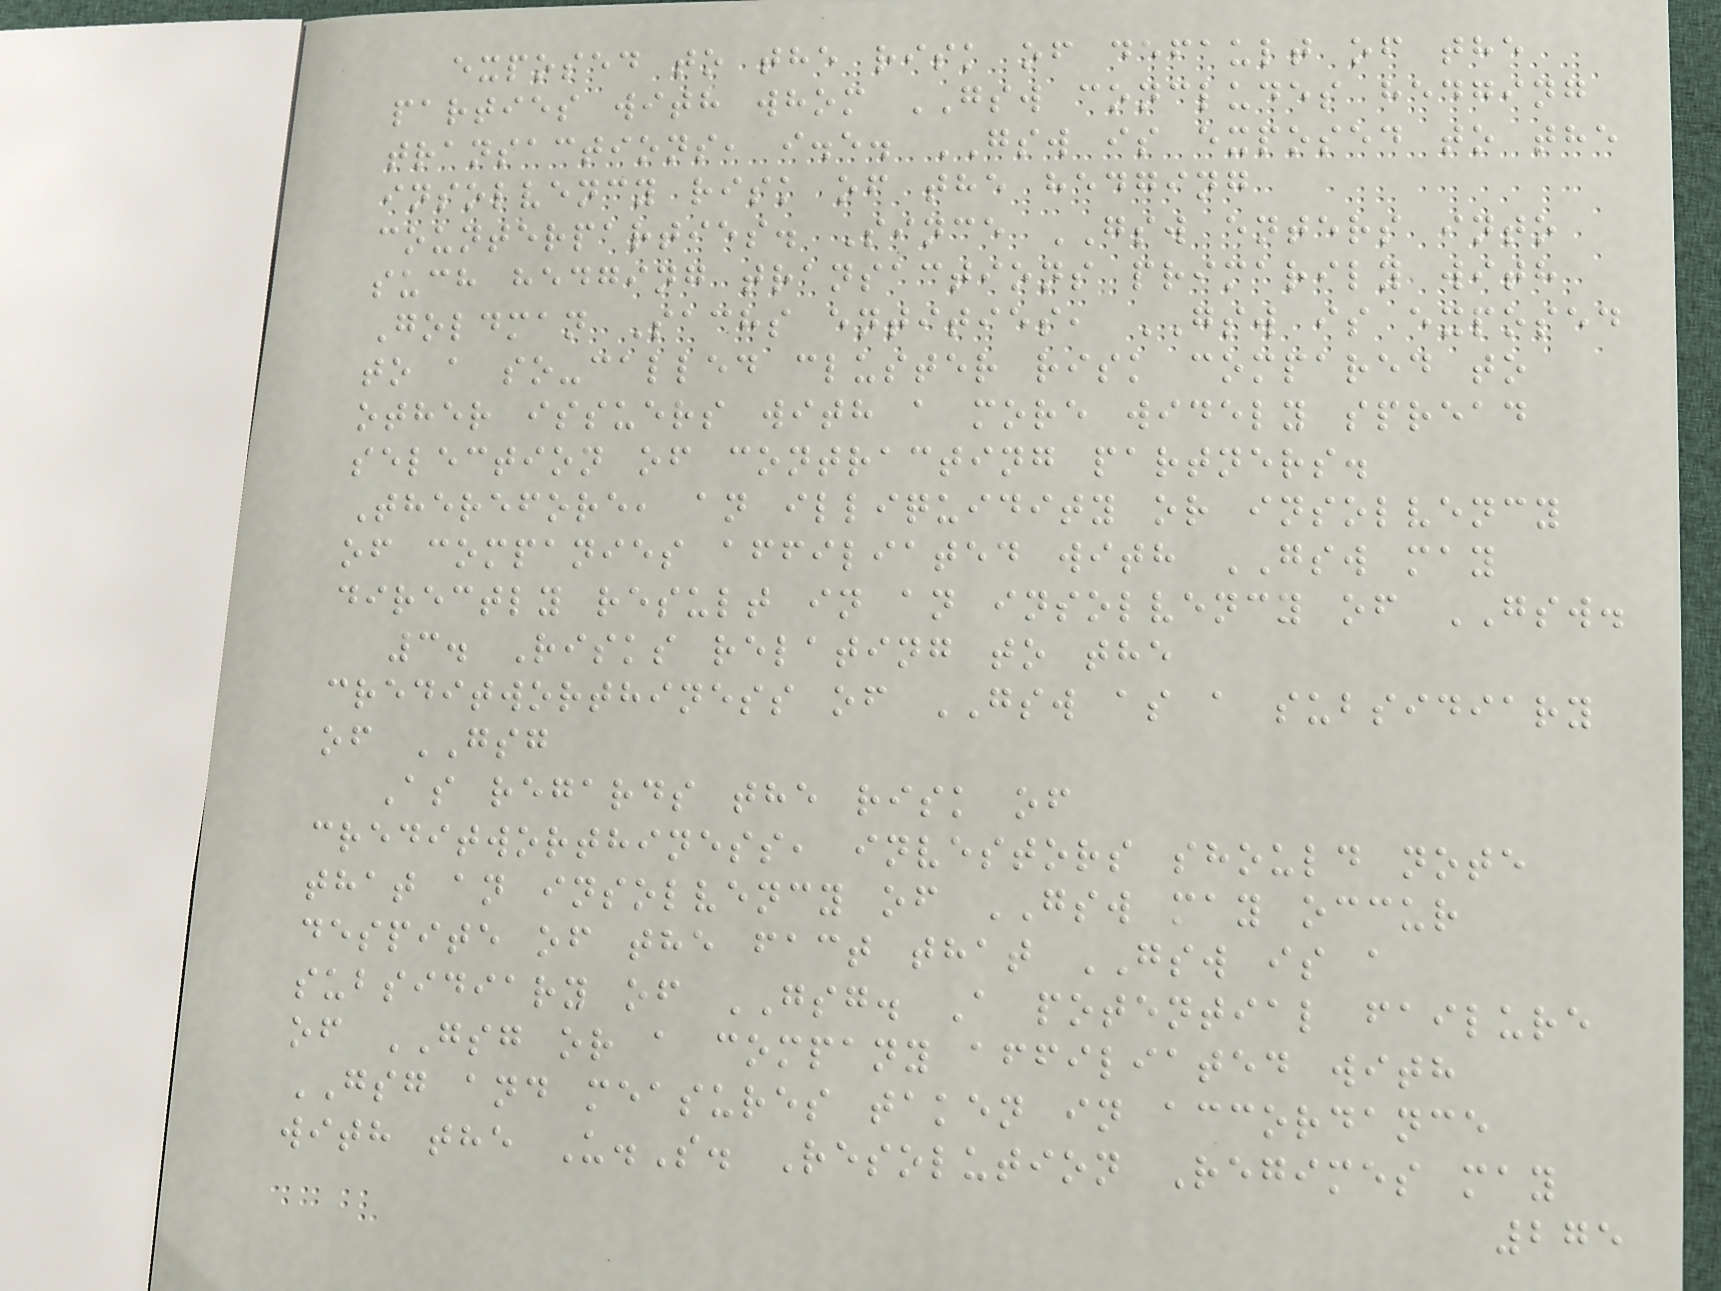exposed to the risk of default of the
parties with whom GSW concludes hedging
transactions, i.e. GSW is exposed to the
insolvency risk of the hedging
counterparties. Since GSW enters into
such hedging transactions primarily with
Goldman Sachs entities, GSW is exposed
to a so-called cluster risk compared to
other issuers with a more widely spread
selection of contracting partners.
Therefore, an illiquidity or insolvency
of companies affiliated with GSW may
directly result in an insolvency of GSW.
3. Risks relating to the
creditworthiness of GSW as a subsidiary
of GSG
As regards the risk of
creditworthiness, investors should note
that an insolvency of GSW may occur
despite of the fact that GSW is a
subsidiary of GSG. A potential failure
of GSG or a company affiliated with
GSG and measures taken in accordance
with the U.S. Resolution Regimes may
275
